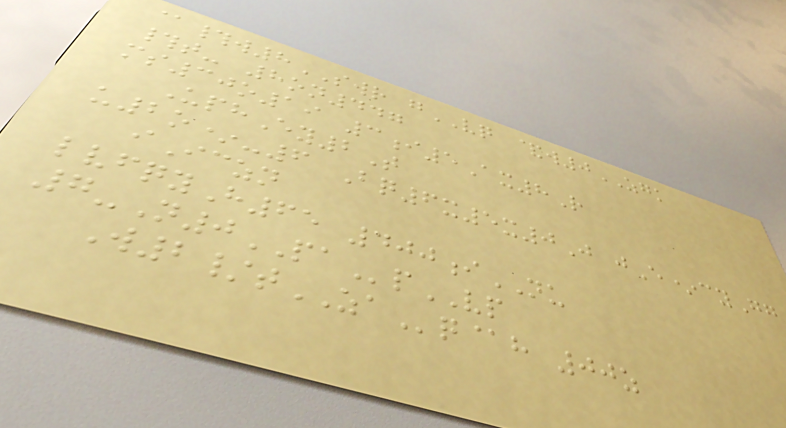@#w8SWR gVQ &w0ZGK
#t- 8on447
ms30o19 3i5Ax8R
UphEy2T
u2o*-6 Bq6x5x0J jE*cyGg
iIczn
lvfqyH65 400iNU
7-N0PApVP
W2/tZAq@h 00z
